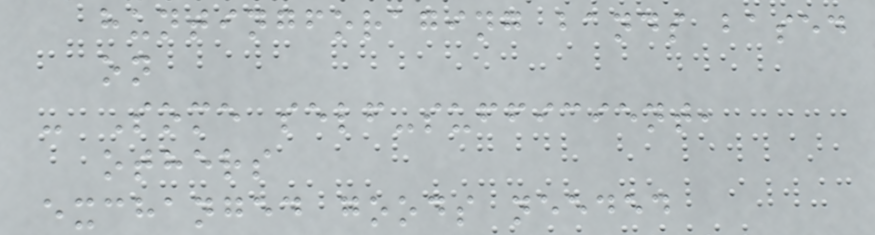huntingforaging bands based
on
- Some self-sufficient,
others
exchanged goods needed
